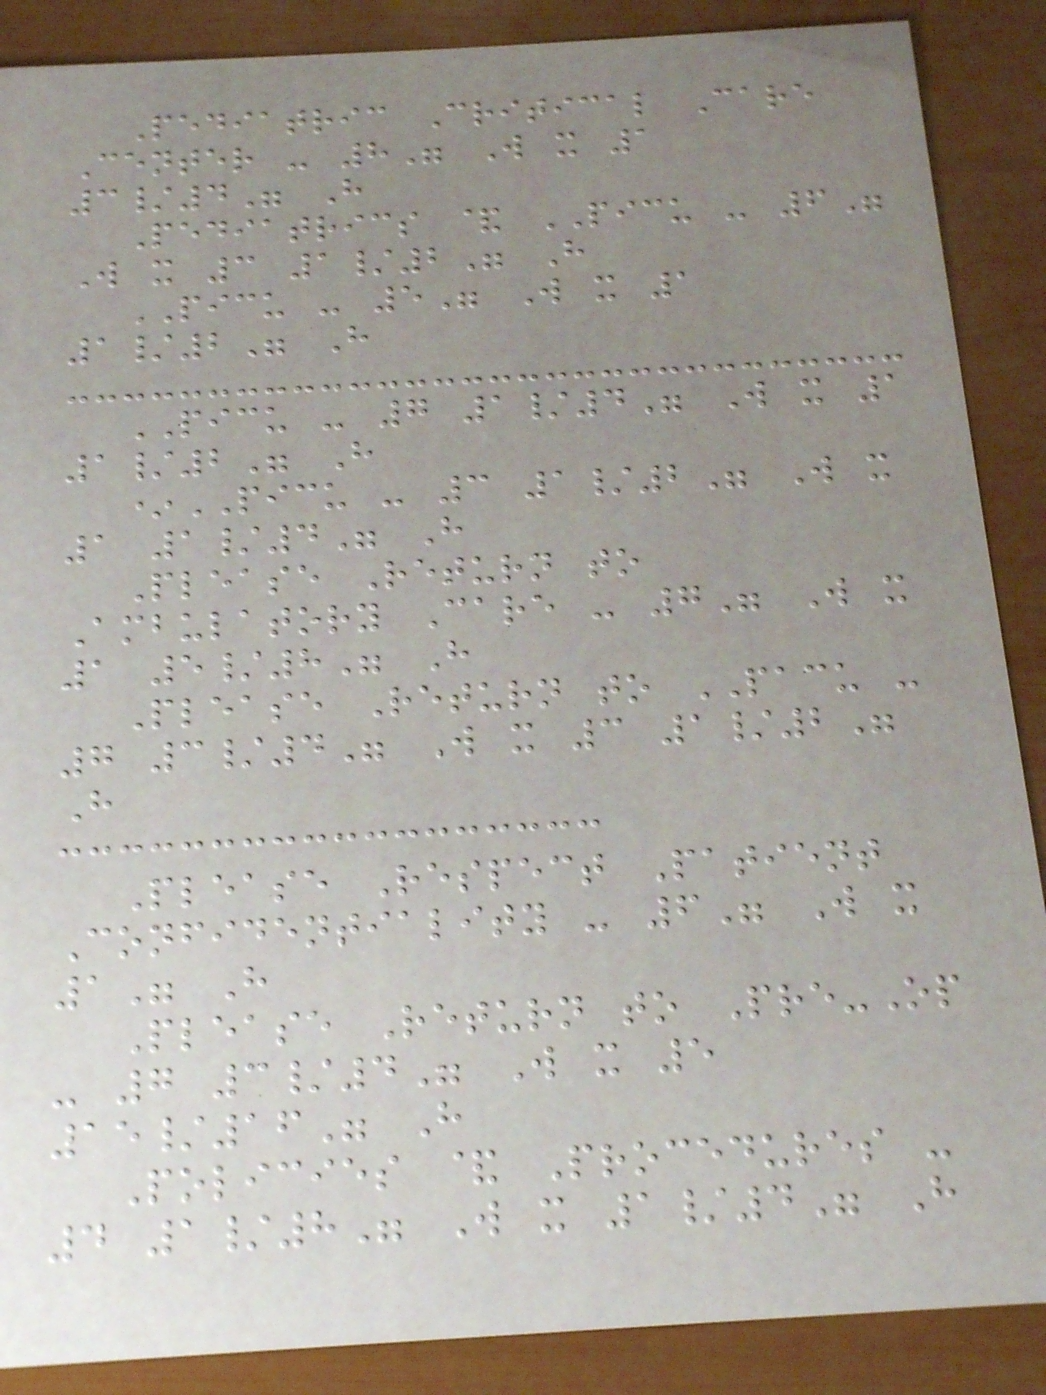Pediatric Critical Care
Center - 8" W x 1
3/4" H
Pediatrics & PICU - 6"
W x 3 1/2" H
PICU - 5" W x 1
1/2" H
PICU - 7 1/4" W x 1
1/2" H
*PICU - 3 1/2" W x
1 1/4" H
Please Return to
Ambulatory Care - 7" W x
1 5/8" H
Please Return to PACU -
7 3/4" W x 3 1/2"
H
Please Respect Patient
Confidentiality - 6" W x
1" H
Please Return to Pre-Op
- 7 3/4" W x 5
15/16" H
Policies & Procedures -
4 1/8" W x 1/4" H
